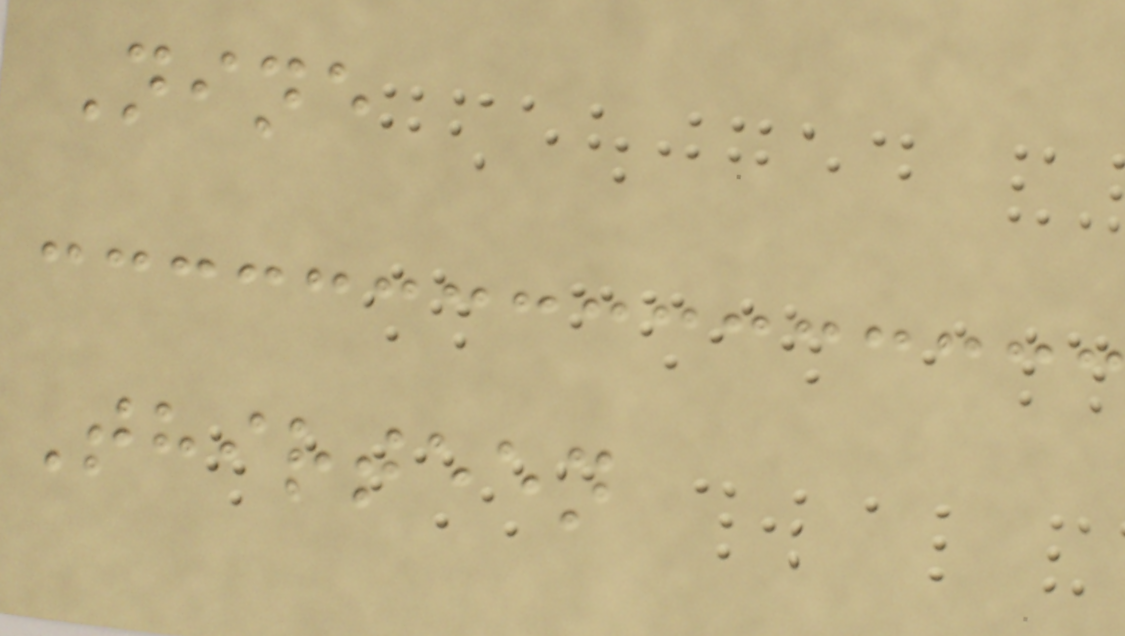Nine
Thirteen
